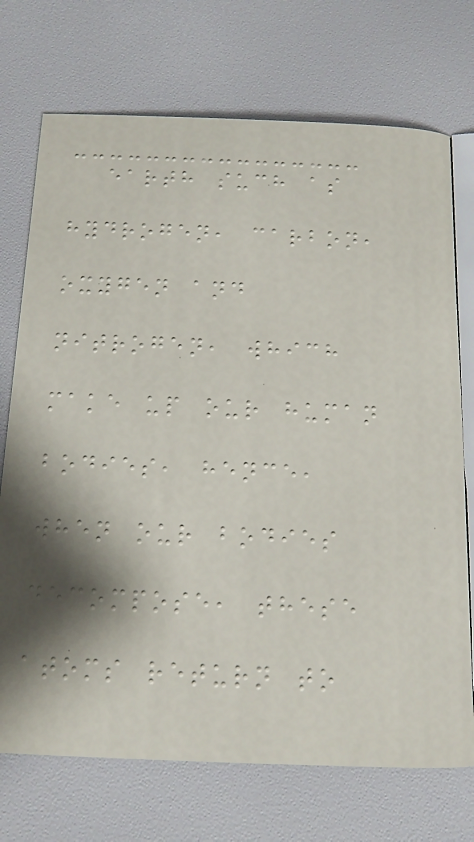earth such as
hydrogen, carbon,
oxygen and
nitrogen, which
make up our human
bodies, hence,
when our bodies
decompose, these
atoms return to
